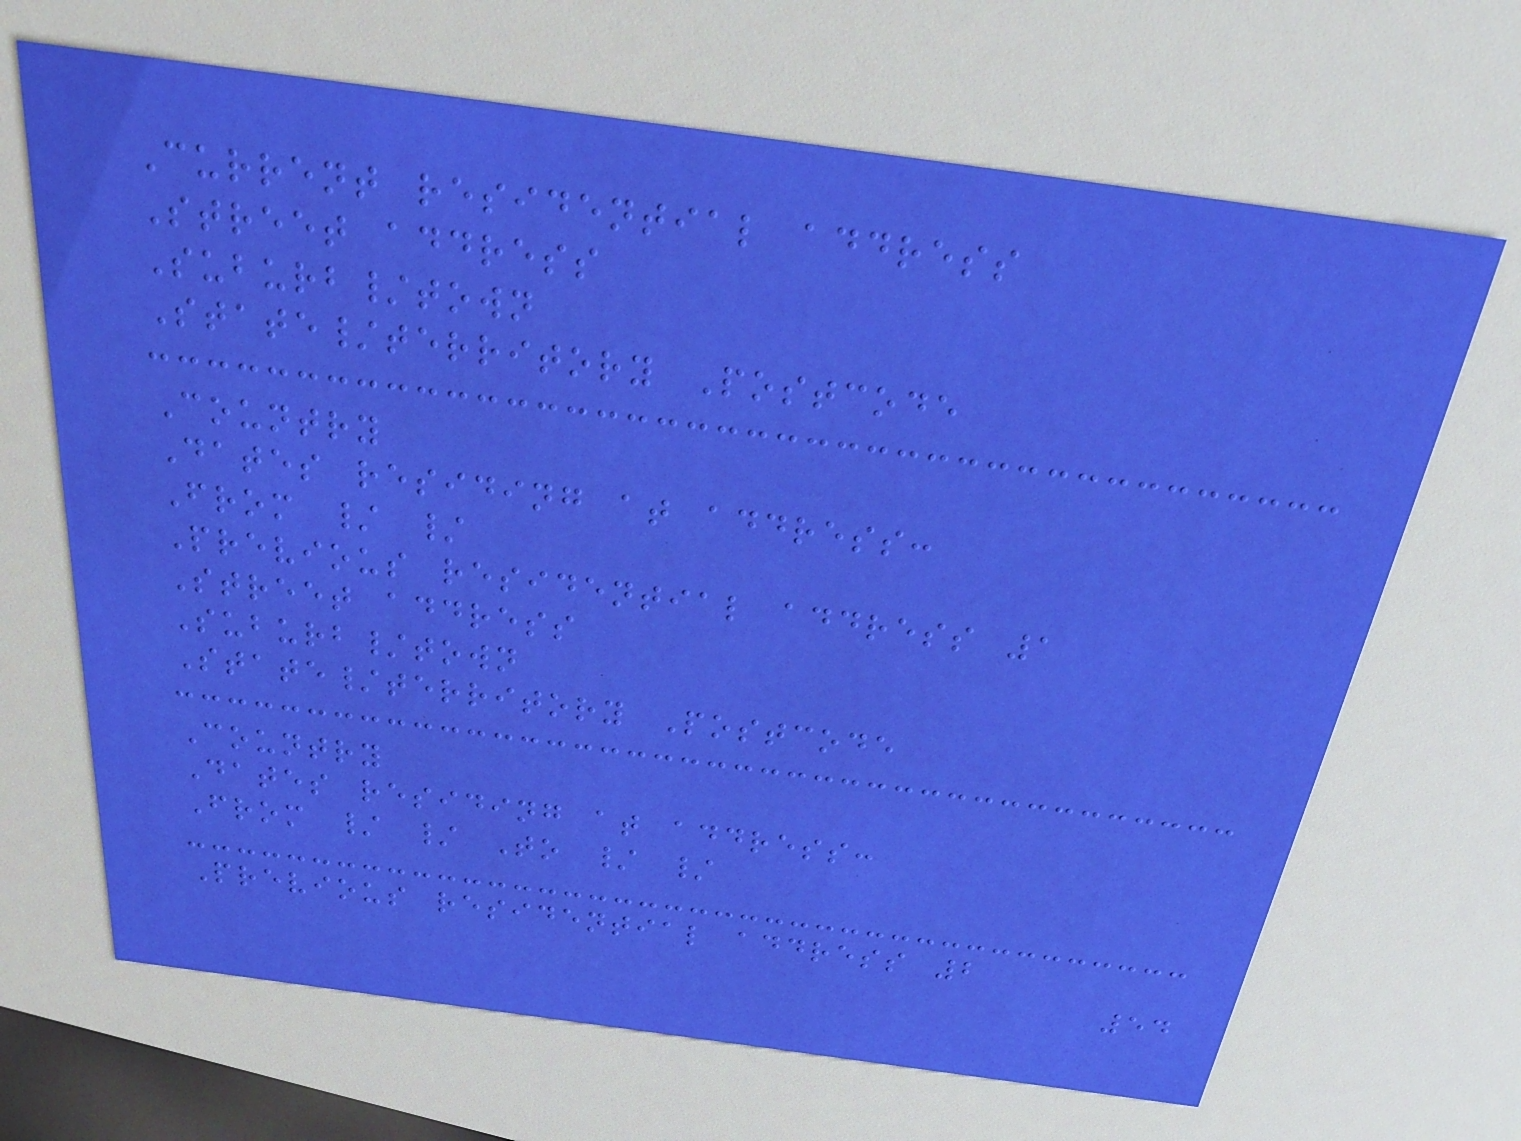Current residential address
Street address
Suburb/town
State/territory Postcode
Country
Dates residing at address:
From / /
Previous residential address 1
Street address
Suburb/town
State/territory Postcode
Country
Dates residing at address:
From / / To / /
Previous residential address 2
54
